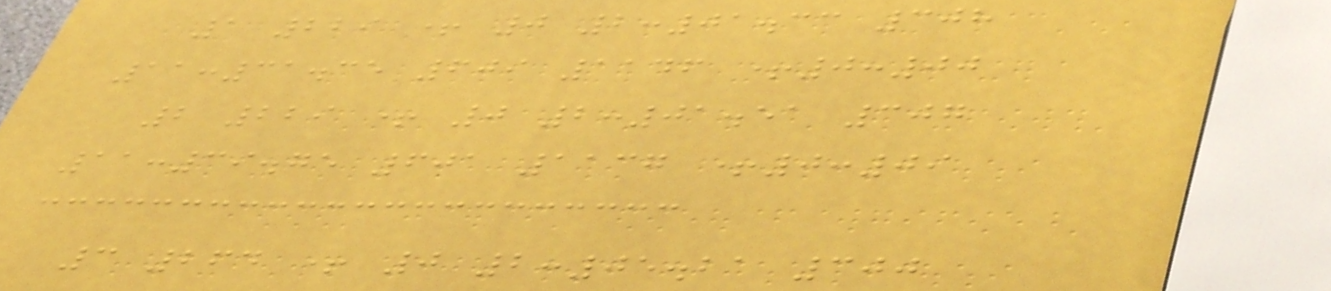1 229 + 0 2:01.33 308
11:31.35 609 1146 +0:00
2 229 + 0 2:01.51 307
11:39.75 601 1137 +0:09
3 264 + 0 2:05.21 300
